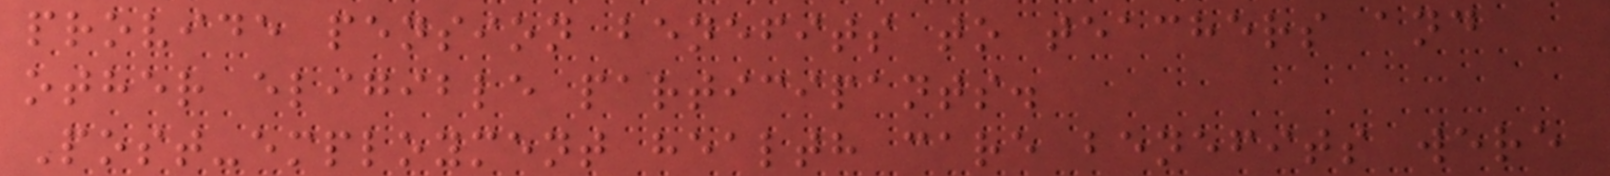provide pension benefits to teachers and
other eligible participants.
Post-employment health care benefits were
